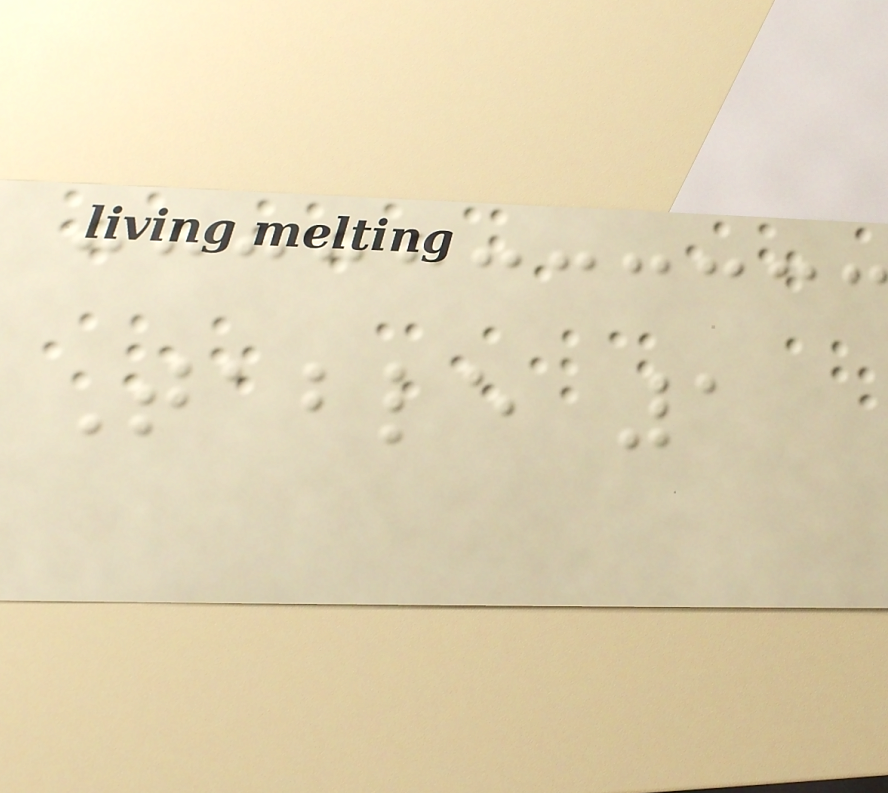Table 1
